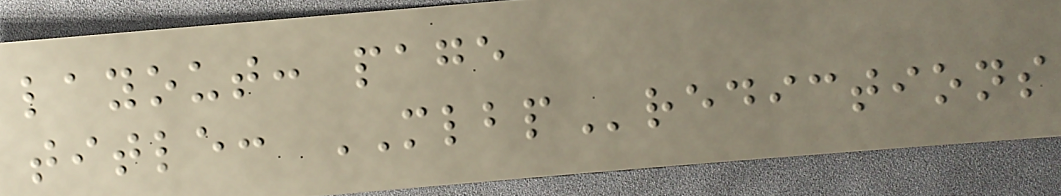layout: page
title: MLBPredictions
